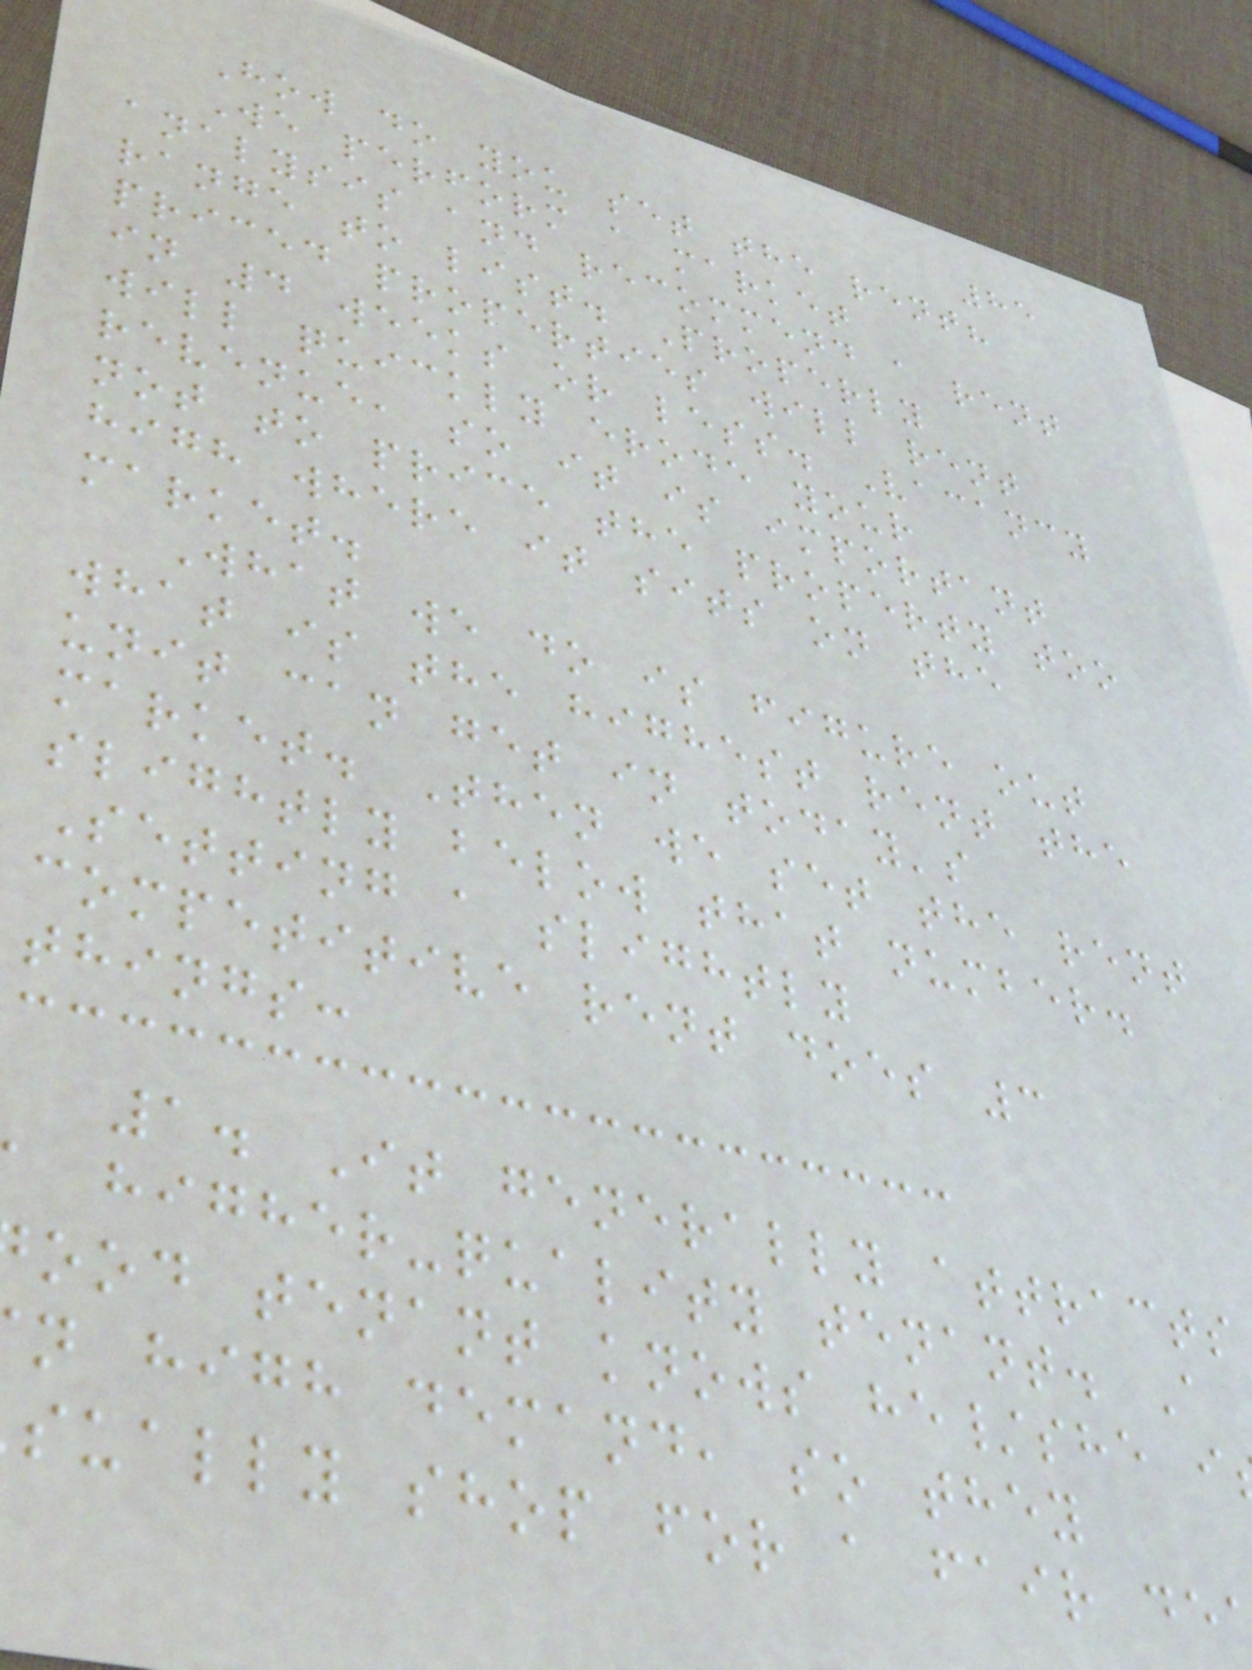85
How do you set the rent?
We perform a market
analysis and recommend a rent
range to list. Properly
priced properties will rent
in 4 weeks or less. Vacancy
will quickly erode your
revenue, so it is important
not to price the property too
high where it sits on the
market.
What we do is figure out
what is the highest rent the
unit can get in today's
market. Then we set the rent
slightly below that number.
Setting a slightly
competitive rent does 3
things:
1. It generally attracts
higher-quality tenant. A
ood tenant knows he/she i
n high demand, so they
sually shop for a fair de
